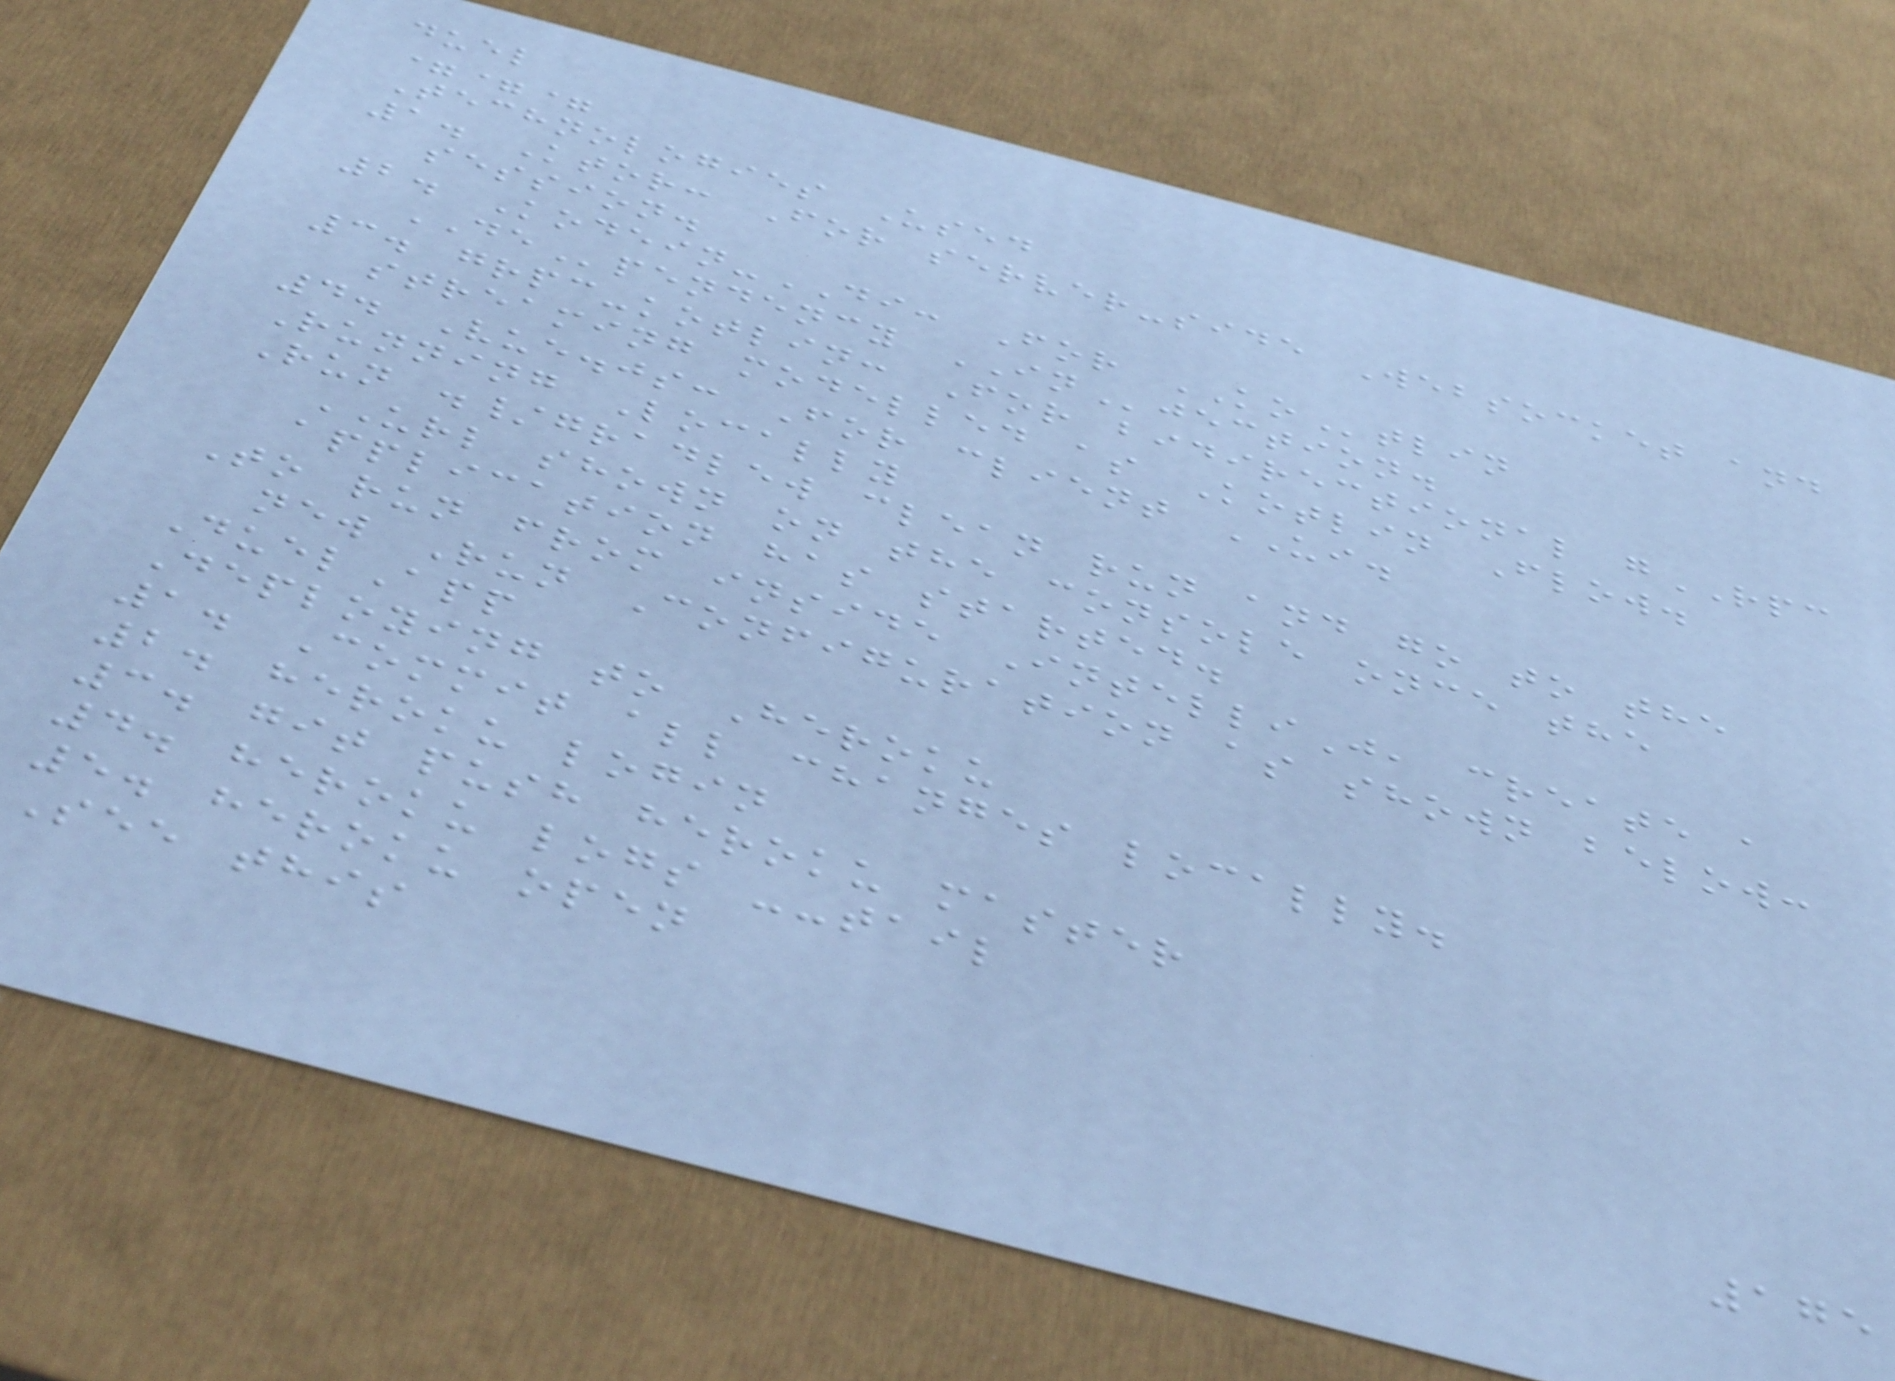duel
===
Technologies Used
1. Ktor: For server-side Websocket and
session.
2. Kodein-DI: For KOtlin
DEpendency INjection.
3. grpc-kotlin: For bidirectional gRPC
streaming modelled as Kotlin Flow.
4. Vue.js: For client UI.
Running Locally
Run ./gradlew clean run and go to the
URL shown on the console once the
application has started.
To run from inside IntelliJ, create a
new Run Configuration as shown below:
DuelApp
Deploying to Heroku
1. Commit all changes locally.
2. heroku login
3. git push heroku master
4. heroku logs --tail
5. heroku open
See this
175
